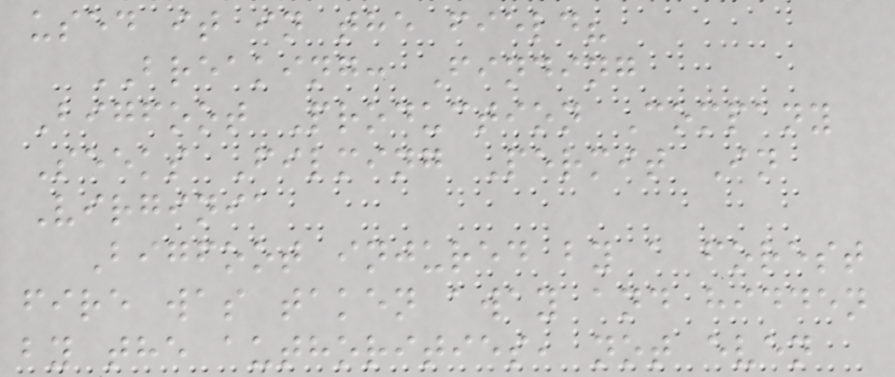used it in the field?
BREAKING: Finding
Bigfoot Production Company
Seeks Filming Permit In
Virginia
Bigfoot injured by a forest
fire was taken away and hidden
by the authorities, not even
